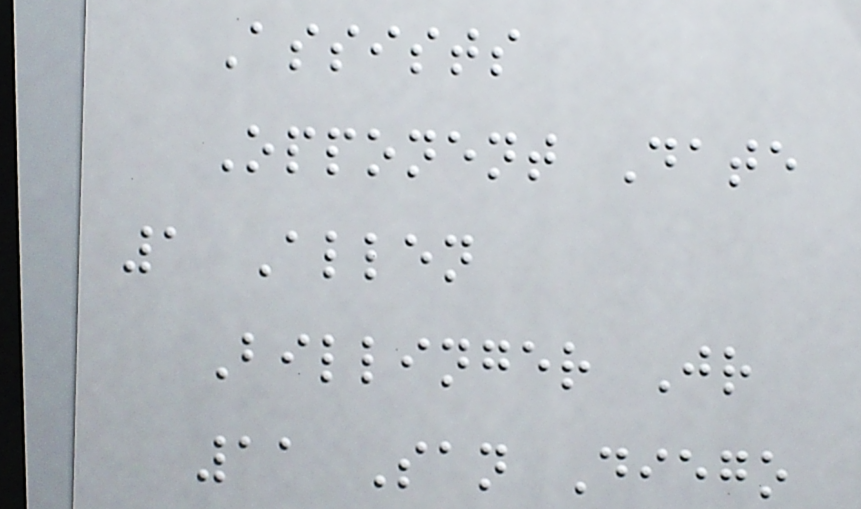Assists
Opponent Date
1 Allen
Billinger Jr
11 San Diego
